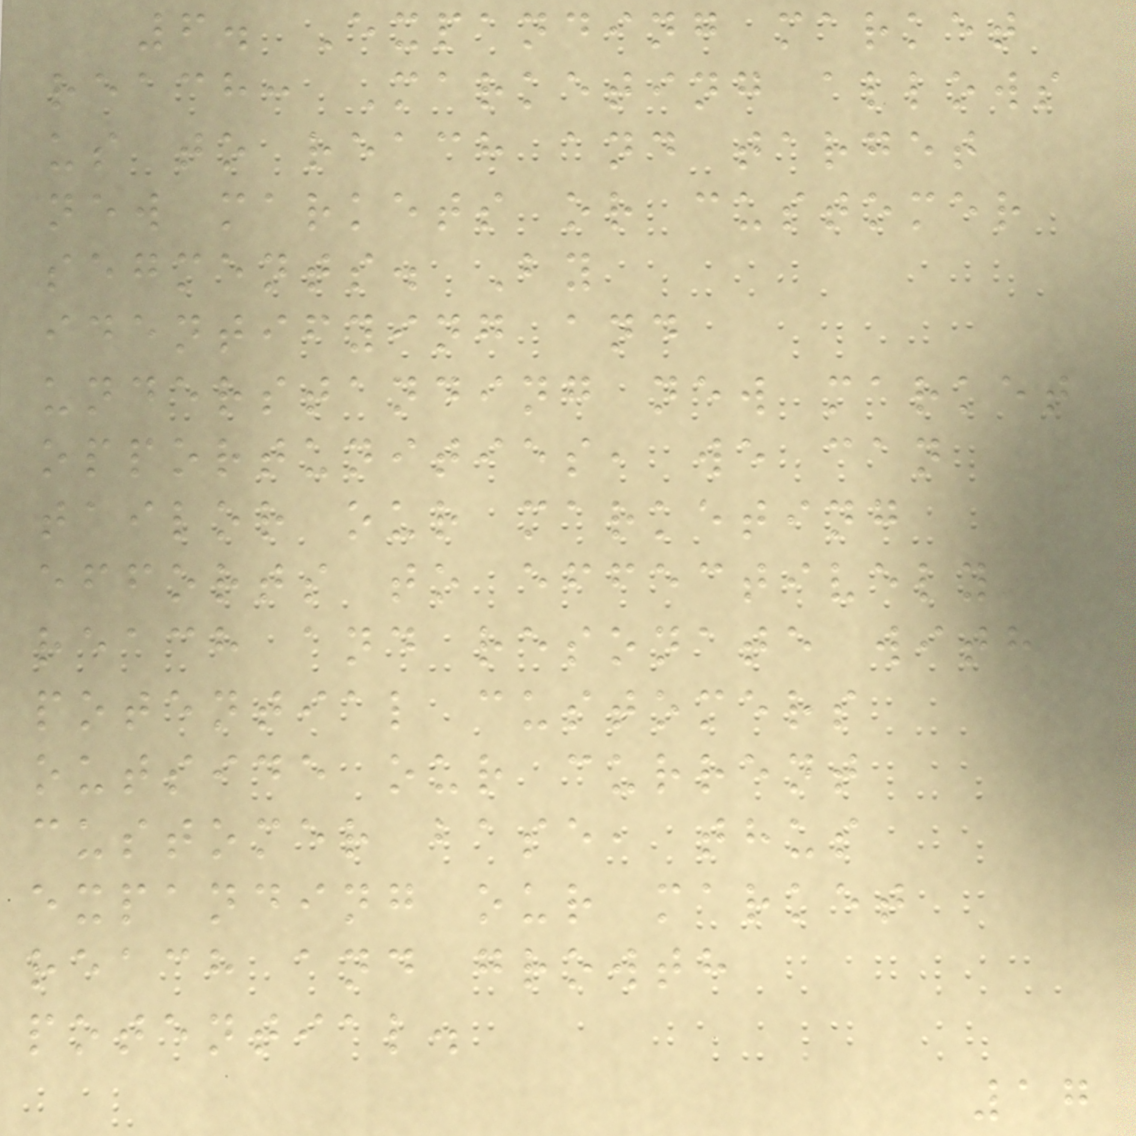6. Expanding market
reach: Marketing allows
us to reach and target
new markets or customer
segments. By
identifying and
understanding new market
opportunities, we can
tailor our marketing
efforts to effectively
reach and resonate with
potential customers
outside our current
customer base, thus
expanding our market
reach and growth
potential.
17
